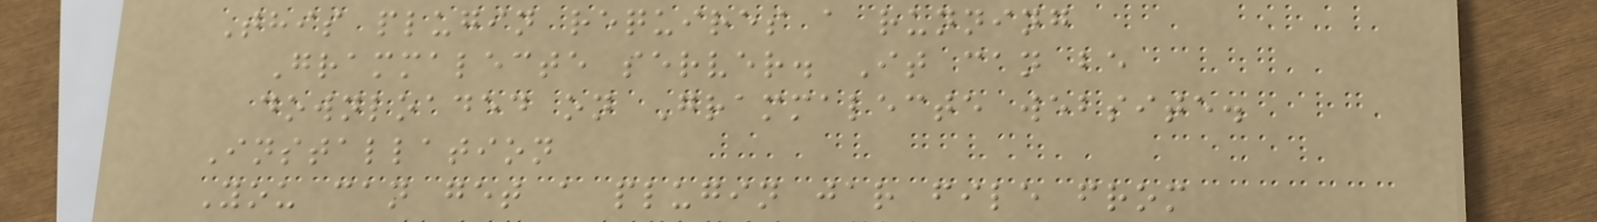This plugin requires a running
Grammalecte server. It can be
downloaded on Grammalecte website.
Installation
You can get a plugin jar file from
